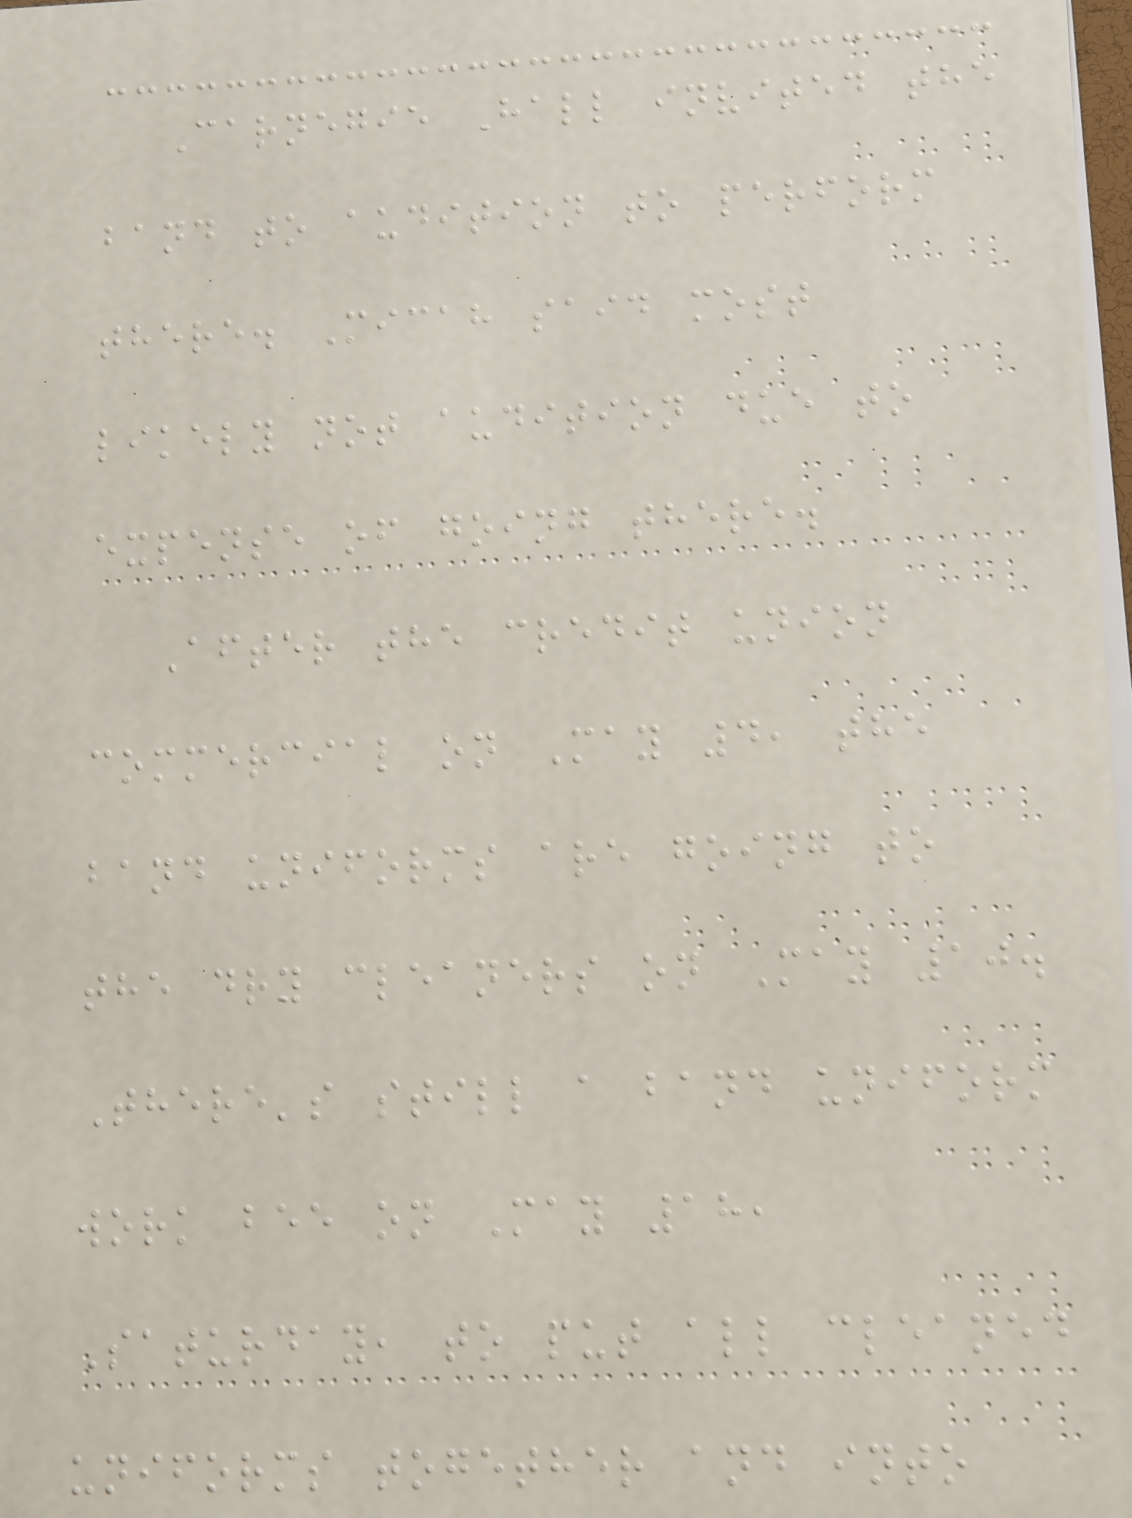Carnegie Hall invited the
band to audition to perform
there. Micah said most
likely not audition due to
expense of going there.
After the credit union
commercial on May 4, the
band uniforms are going to
the dry cleaners on May 10.
There's still a band uniform
work bee on May 18,
Saturday, to put all cleaned
uniforms together and into
